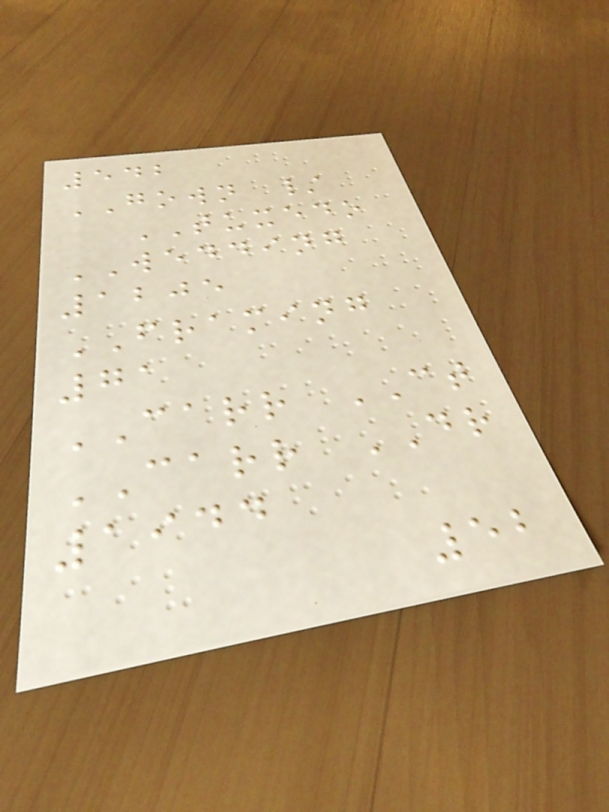542
GOWN /
TUXEDO
WEDDING
1205
FRAMING
71
CARR CT
CARR DR
1944
52
